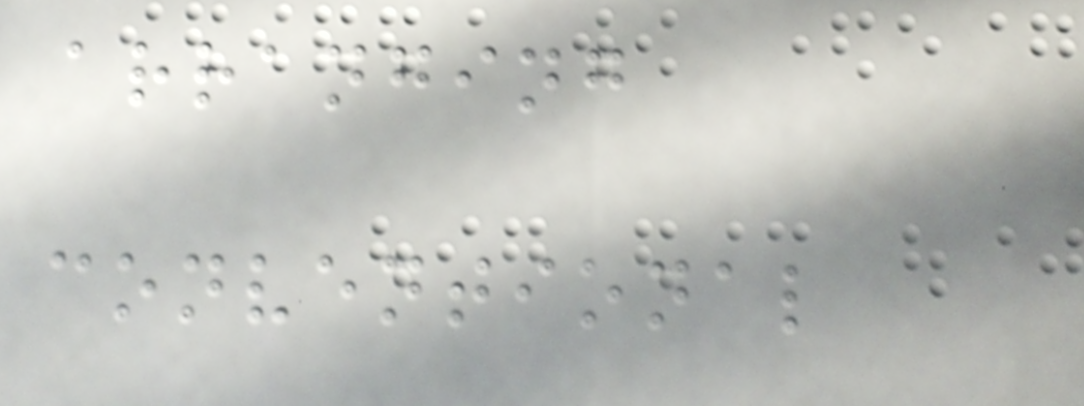arranging
conventional
